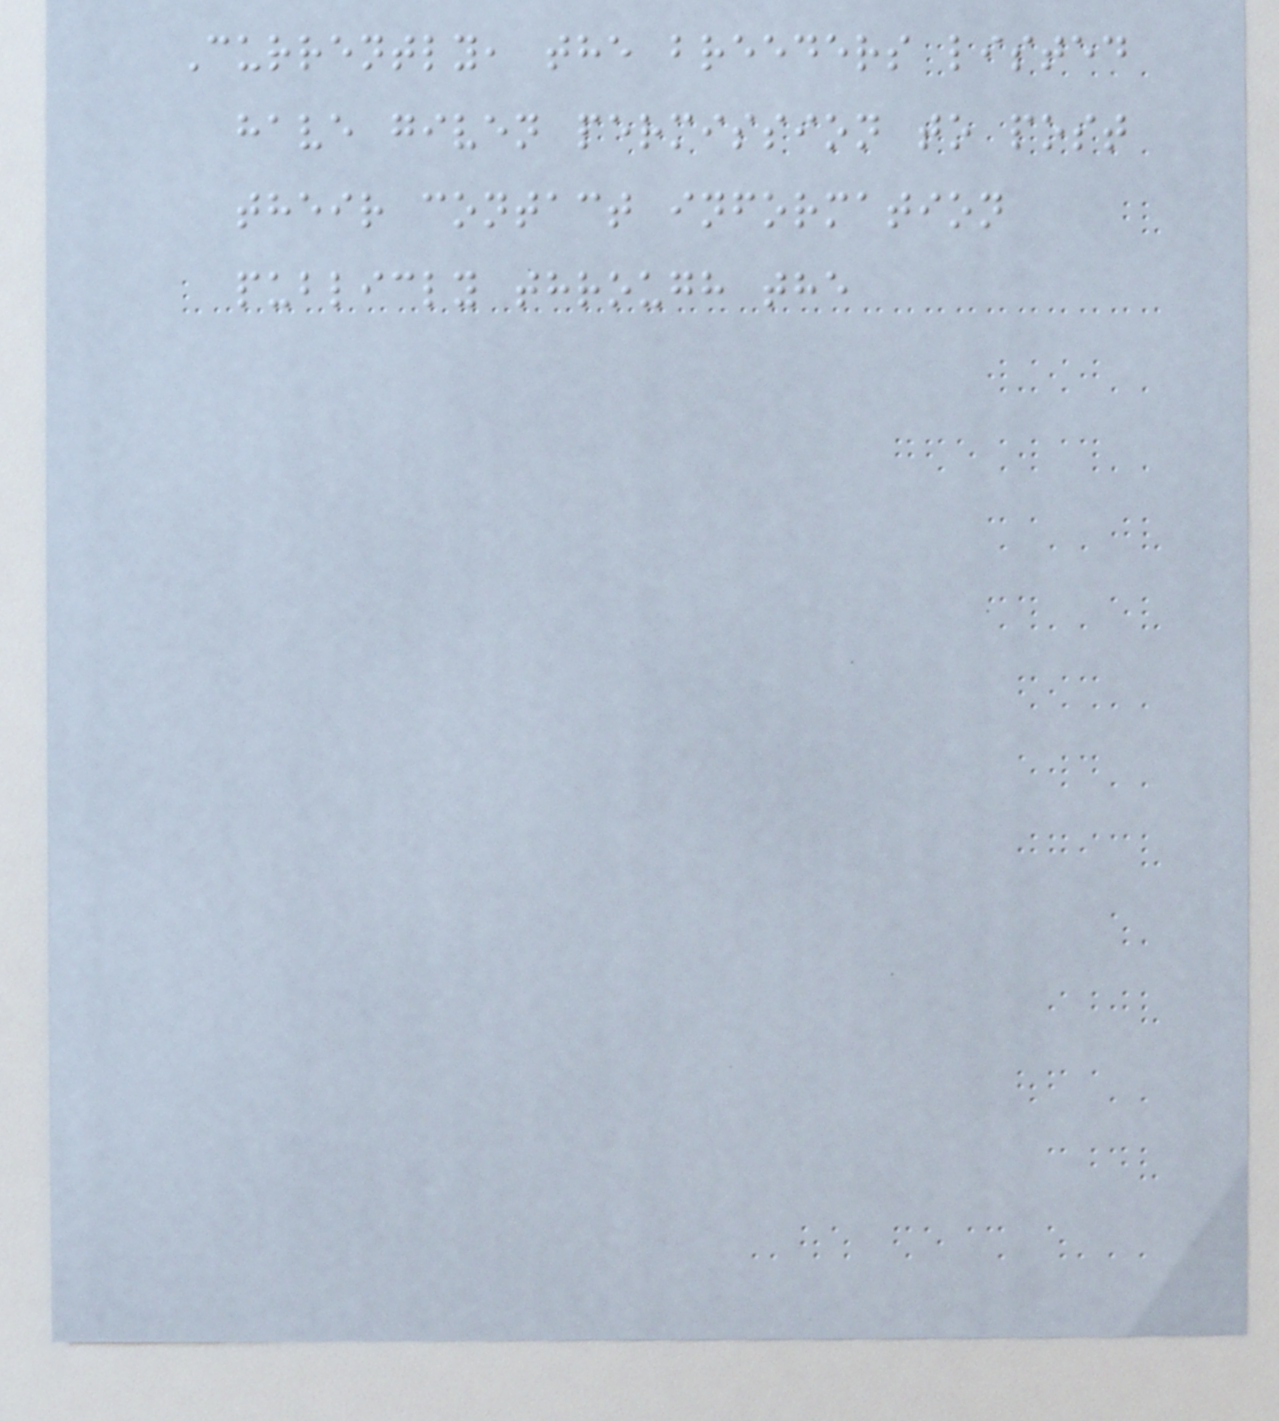Currently, the breeders listed
have given permission to post
their contact information
publicly through the
